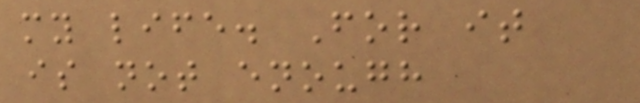my life. For it
is not enough
